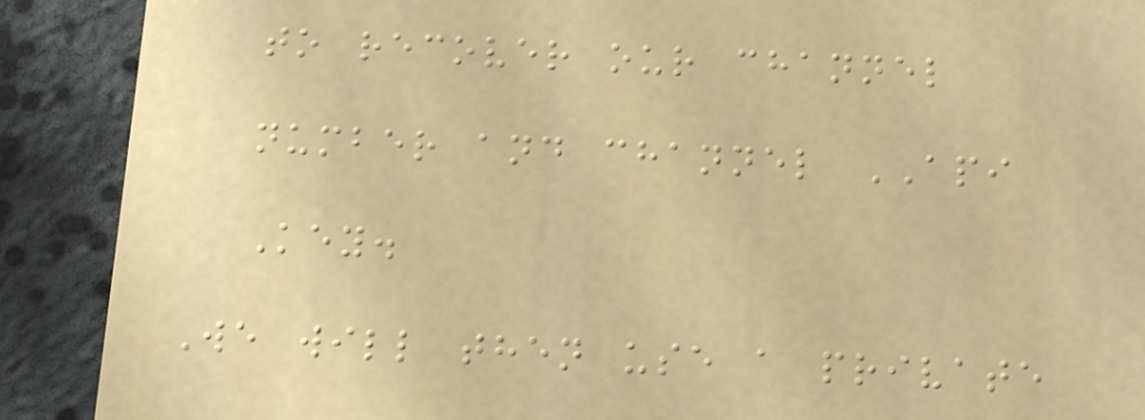to recover our channel
number and channel API
Key.
We will then use a private
